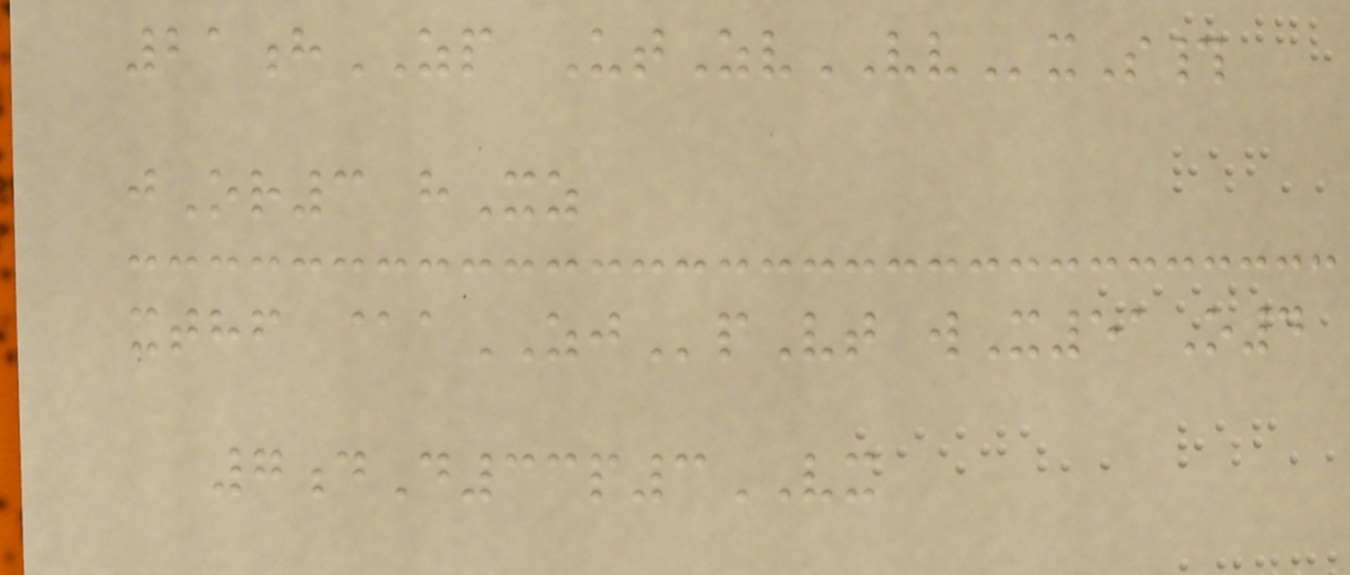21hZP UtZvVVxS#
jOr3 hXz
xthf @aZJpVt wX51O4
7dD33p3VX
